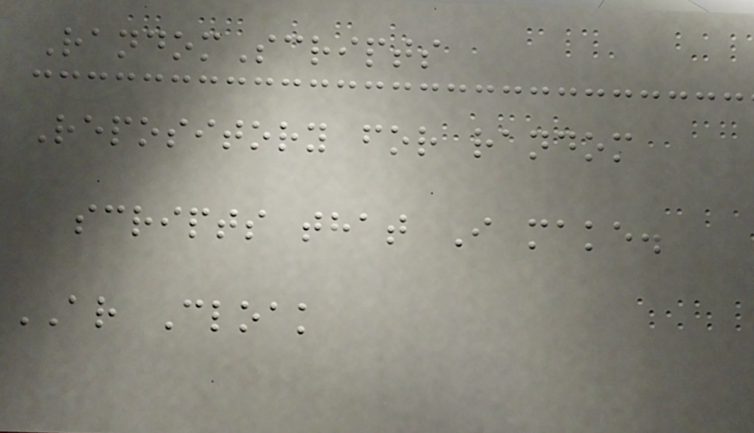RandomScripts
Repository for random
scripts that I make.
AR Cloak
